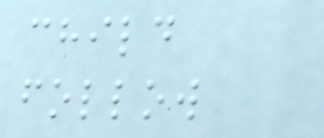child
follow
